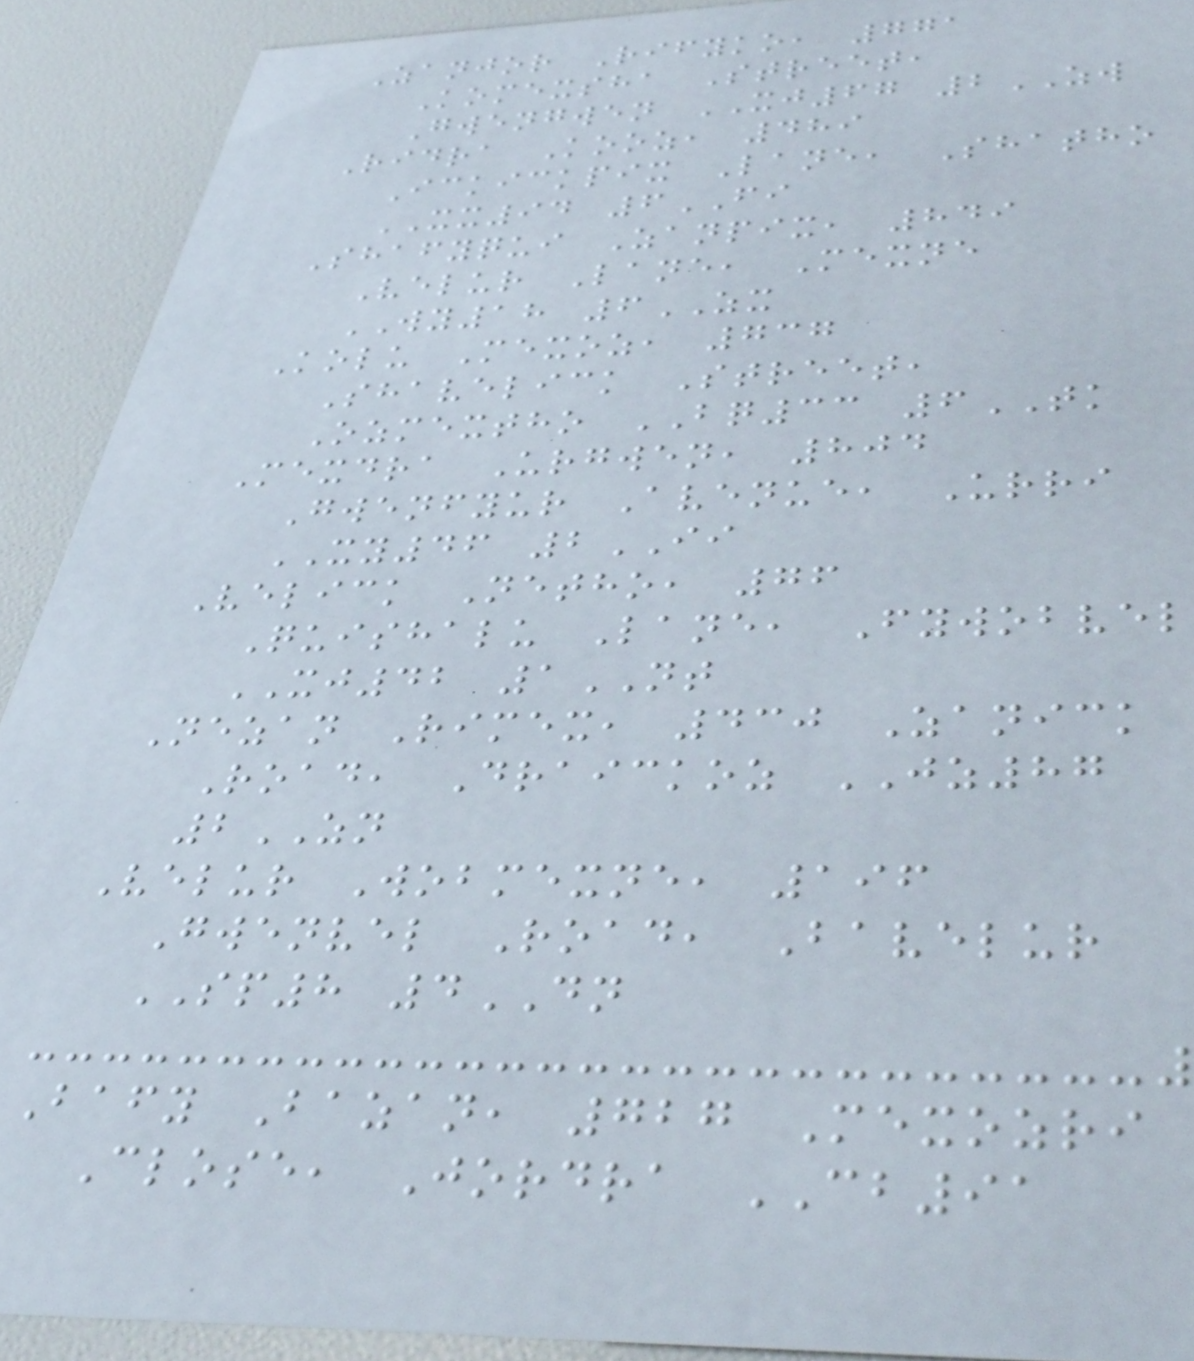Zanjor Rifyko, 771
Komexsha Street,
Gwengwen XJ67 2ZW
Ridra Kooz, 489
Ickickpix Lane, Shatho
XX94 6FI
Shafyqui Zanpix, 849
Velur Lane, Mexne
WY18 6ZX
Kolu Mexoz, 737
Shavelick Street,
Ozmextho BQ33 6TK
Mexdra Urgwen, 804
Gwenfyur Avenue, Urri
XY46 2II
Velick Netho, 76
Quishalu Lane, Fywobvel
XJ42 1NT
Nezan Rimex, 430 Zanick
Road, Draickoz JZ87
2ZN
Velur Wobmexne, 196
Gwenvel Road, Bavelur
SP8 4DN
Bafy Bazan, 727 Mexozri
Close, Jordra CB91
